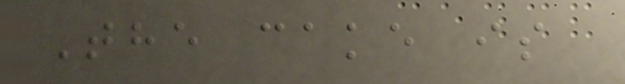The cake is
